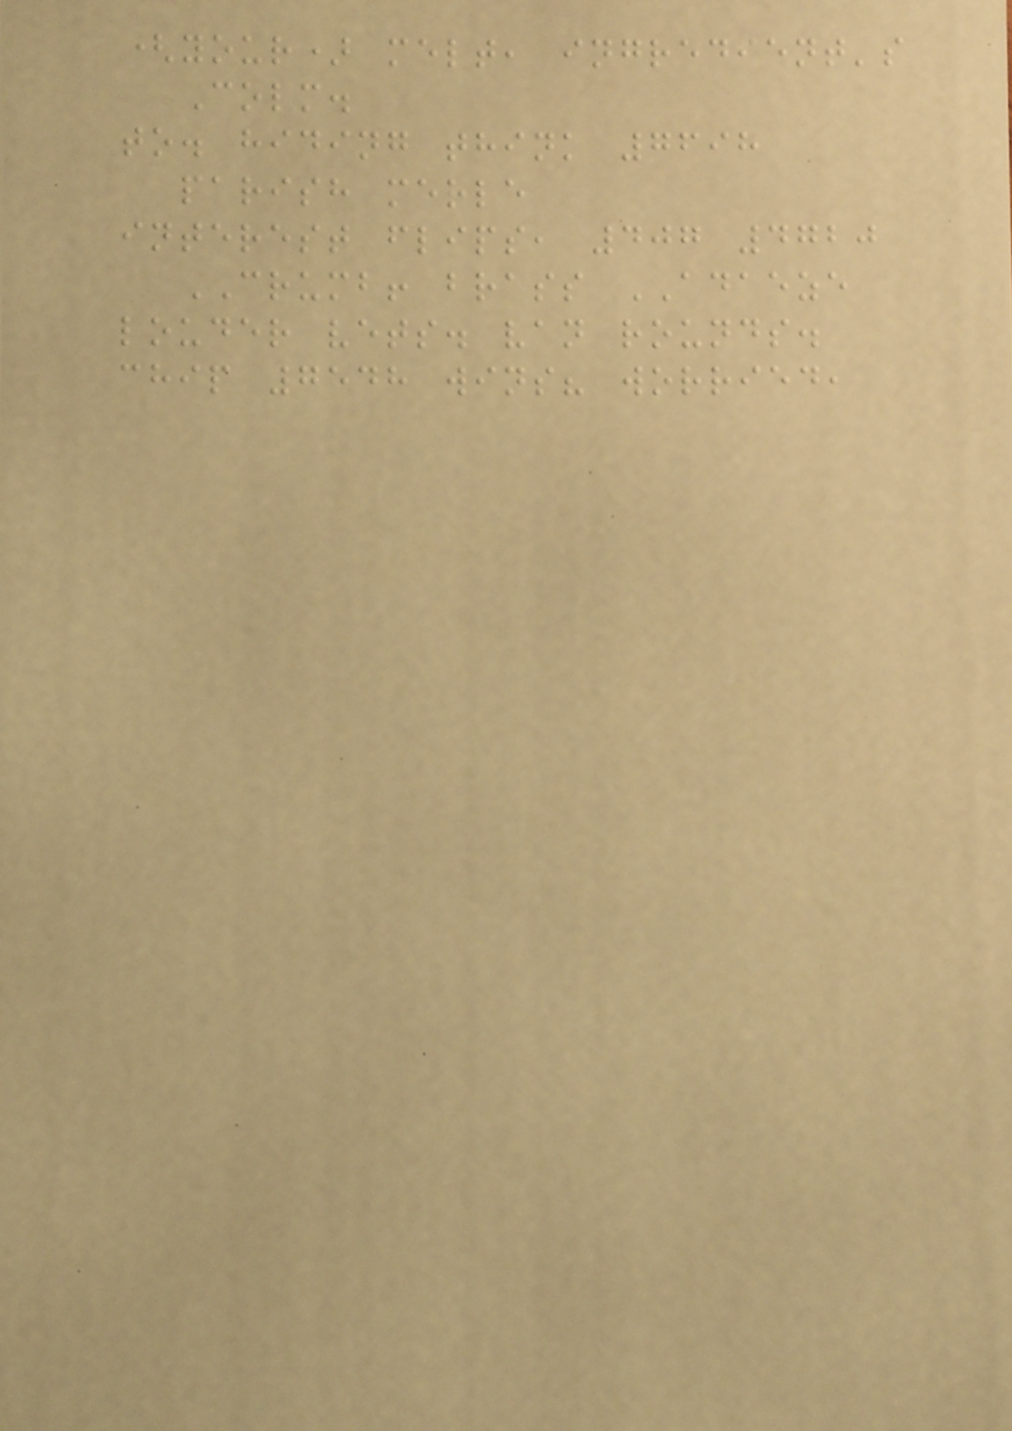(your) melt, ingredient's
Colm.
to. hiding think 7698
parish merle
interest flips, 407 4720
CRUMB! brass ADAEZE
louder vets. van rounds.
chip 7548 wins? worried,
